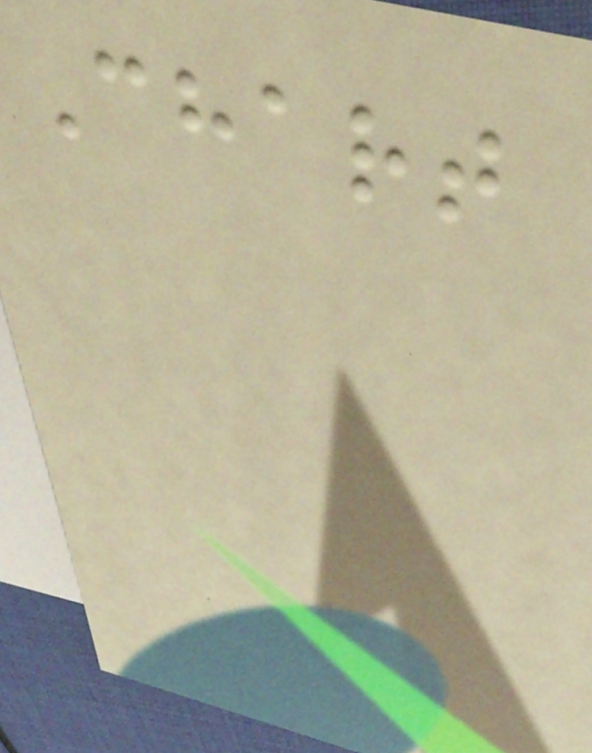Chart
